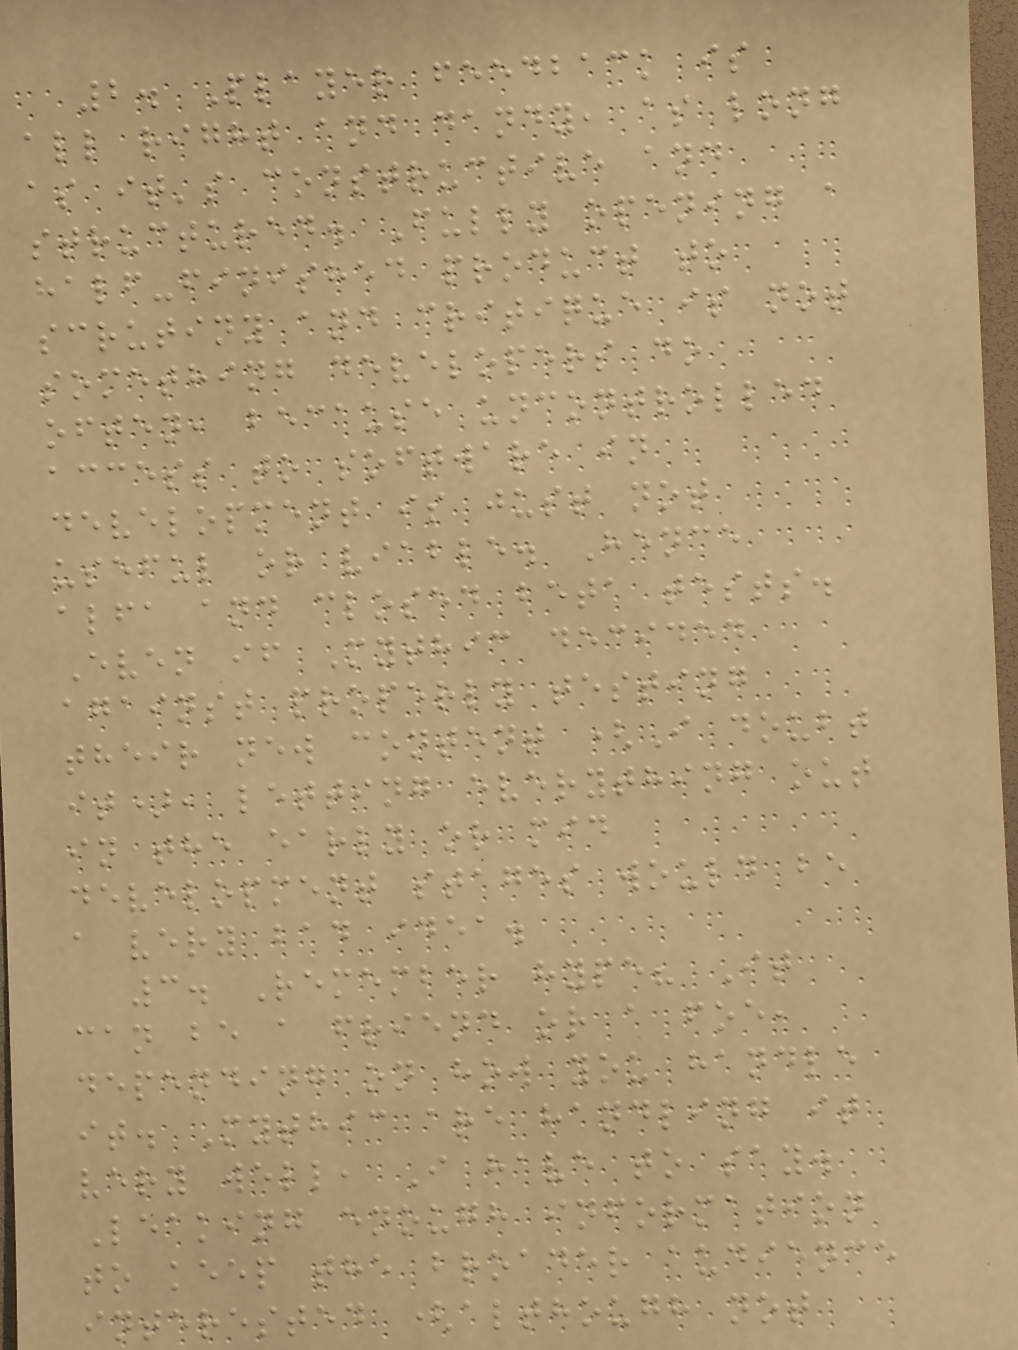2. Player feedback is
all right and dandy, as long
as it's constructive and
structured. Fully opening a
half-finished product to
scrutiny and critique is not
something developers do
often, because uncontrolled
access to software in
development is just not
useful or viable. Hence
alfa and closed beta tests.
Even if Mythic decided
against properly testing
their new content (I doubt
it), letting everything out
in the early or mid
development stages would be
a very bad idea.
3. Remember hype? It
can be a friend or a foe,
depending on how you handle
it. Mythic are handling it
very well, I have to say.
Leaking enough information
to keep the broader audience
interested (although not
